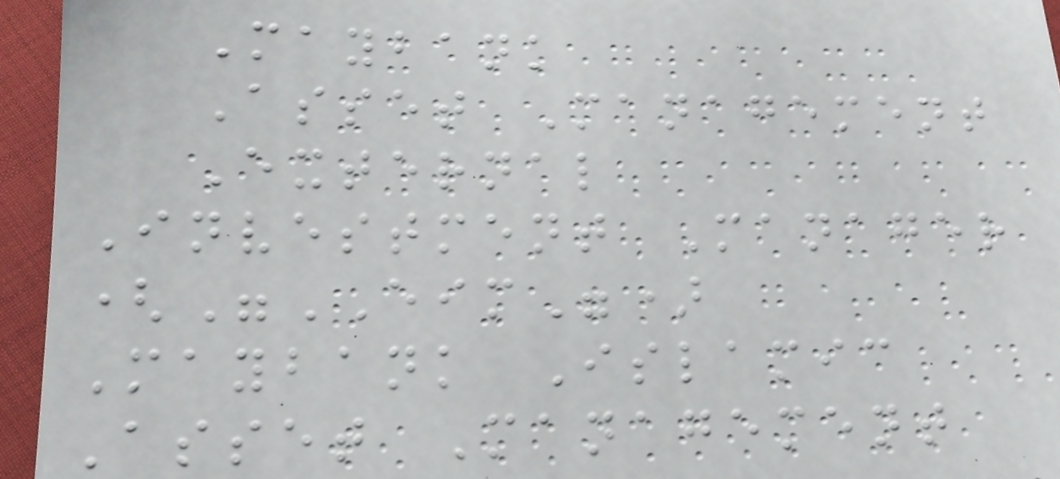Maybank
Asset Management
External
Investment Manager
("EIM")
Maybank Islamic
Asset Management
